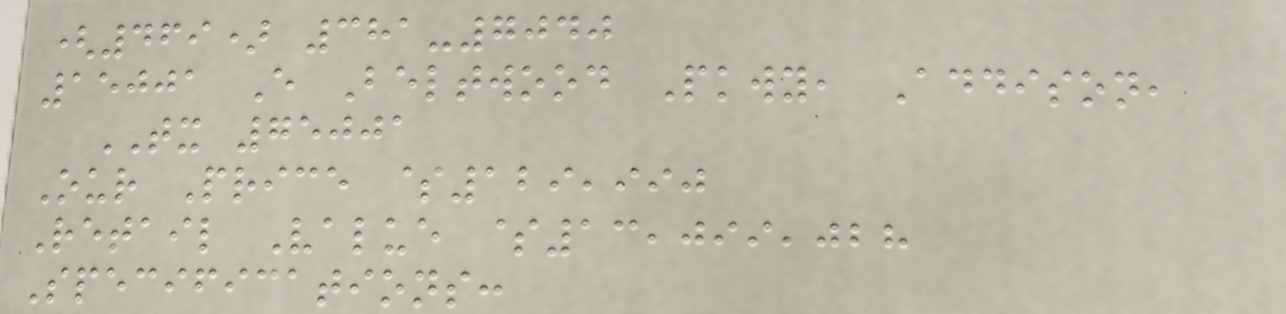(469) 381-7040
15001 E Beltwood Pkwy, Addison,
TX 75001
Our Price $129,990
Retail Value $13,099,028
Specifications:
